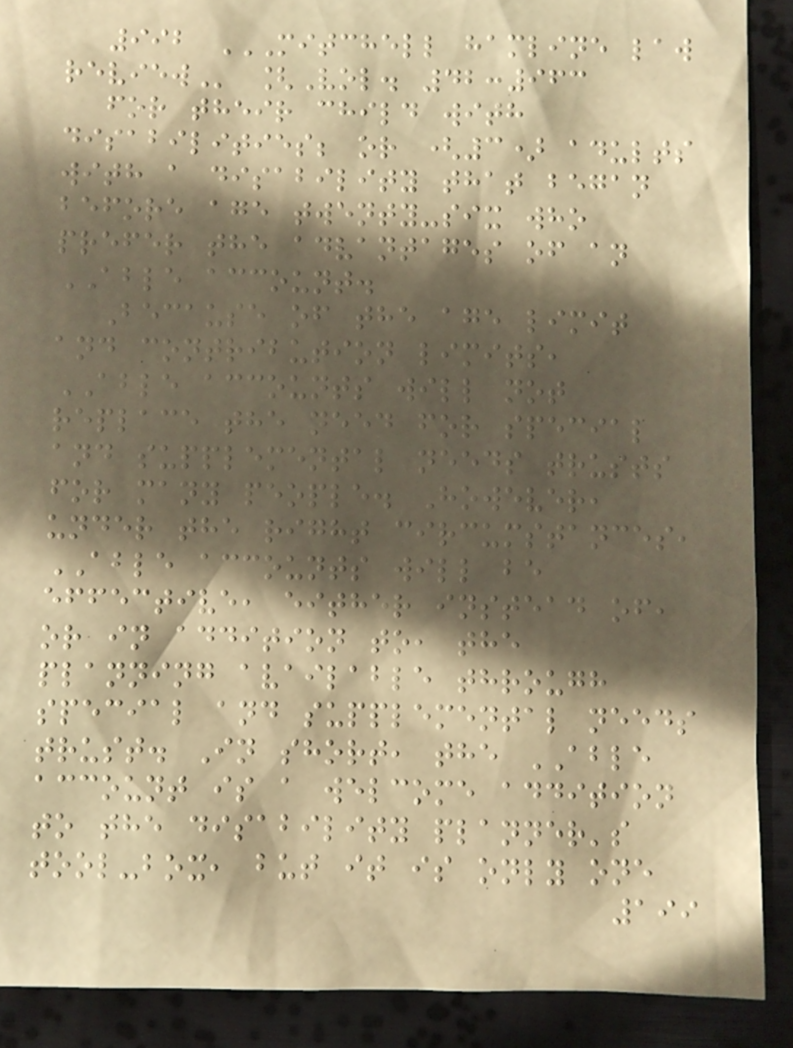992 MITCHELL HAMLINE LAW
REVIEW [Vol. 42:963
for their child with
disabilities; or (3) adults
with a disability that began
before age twenty-six who
prefer the advantages of an
ABLE account.
Because of the age limit
and contribution limits,
ABLE accounts will not
replace the need for special
and supplemental needs trusts
for many people. However,
under the right circumstances,
ABLE accounts will be
effective, either instead of,
or in addition to, the
planning available through
special and supplemental needs
trust. In short, the ABLE
account is a welcome addition
to the disability planner's
tool-box, but it is only one
199
